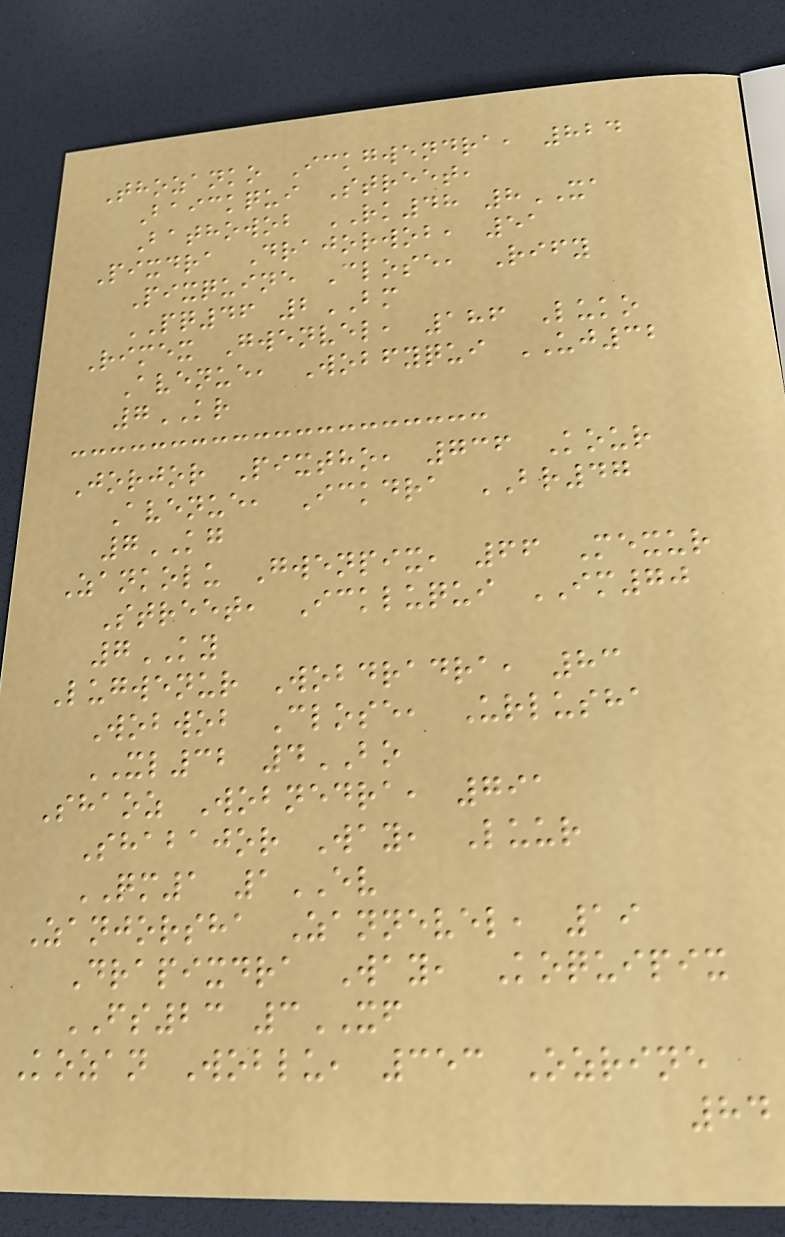Thozanko Ickgwendra, 824
Baickqui Street,
Bathowob RK48 8XA
Pixdra Drajorwob, 51
Pixquine Close, Rify
PQ46 2BM
Rimex Gwenvel, 186 Luko
Avenue, Wobfyqui UJ32
7KR
Jorjor Pixtho, 736 Kour
Avenue, Ickdra BR47
7KG
Zankolu Gwenpix, 66 Mexur
Street, Ickluqui IM70
7KY
Lugwenur Wobdradra, 83
Wobwob Close, Urlusha
XL32 4BO
Shaoz Wobnedra, 791
Shabajor Way, Luur
QM1 1EV
Zanjorsha Zannevel, 19
Drapixdra Way, Koquipix
FS23 3XF
Kozan Woblu, 353 Ozrine
84
